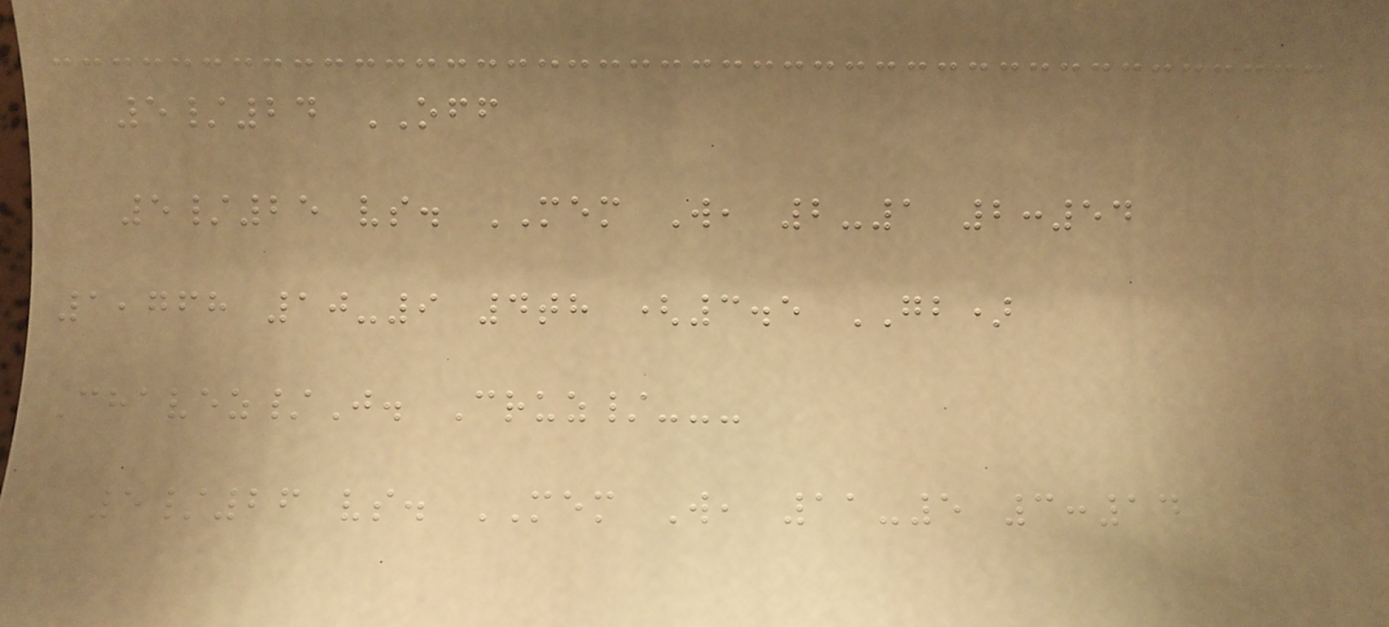5/24 OFF
5/25 vs. MEM W, 2-1 2:54
1,768 10-9 4th (3.5 GB)
Chavez/J. Cruz/---
5/26 vs. MEM W, 11-5 3:14
